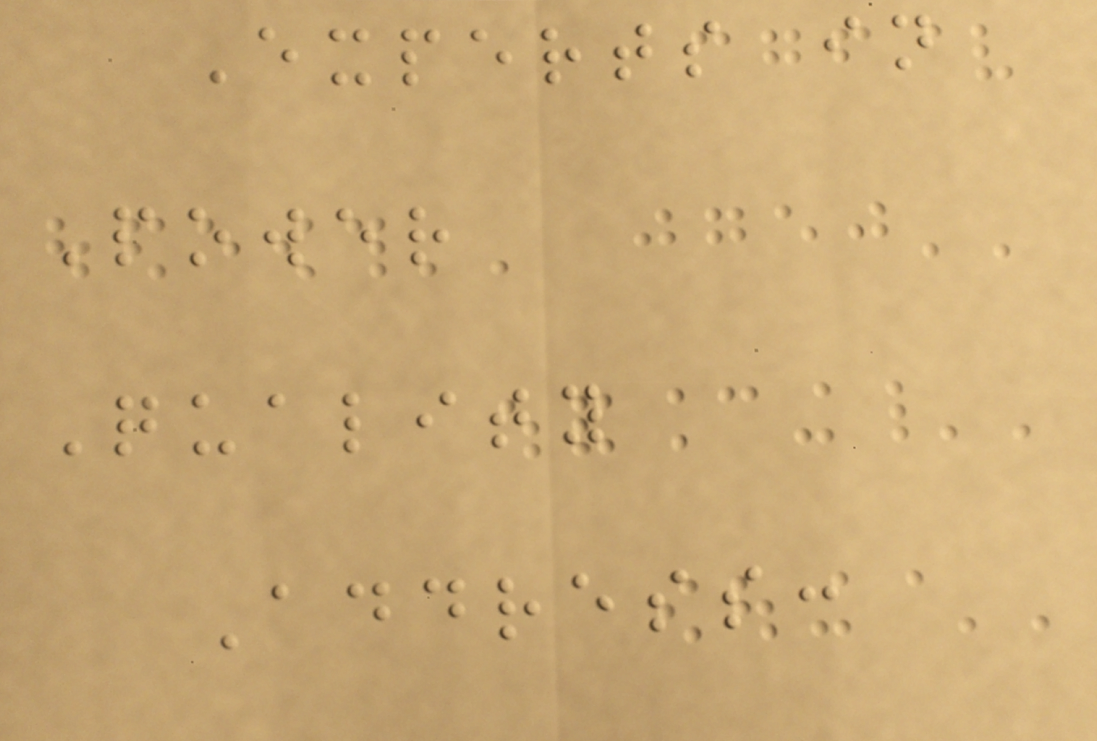Experts in
Power
Quality
Address:
